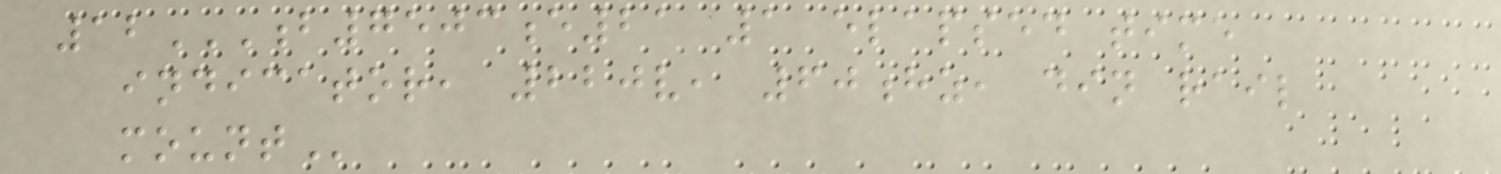12B7503E21 1 ELAPSED TIME
INDICATOR, 220V, 60HZ, DIN RAIL
MOUNT
